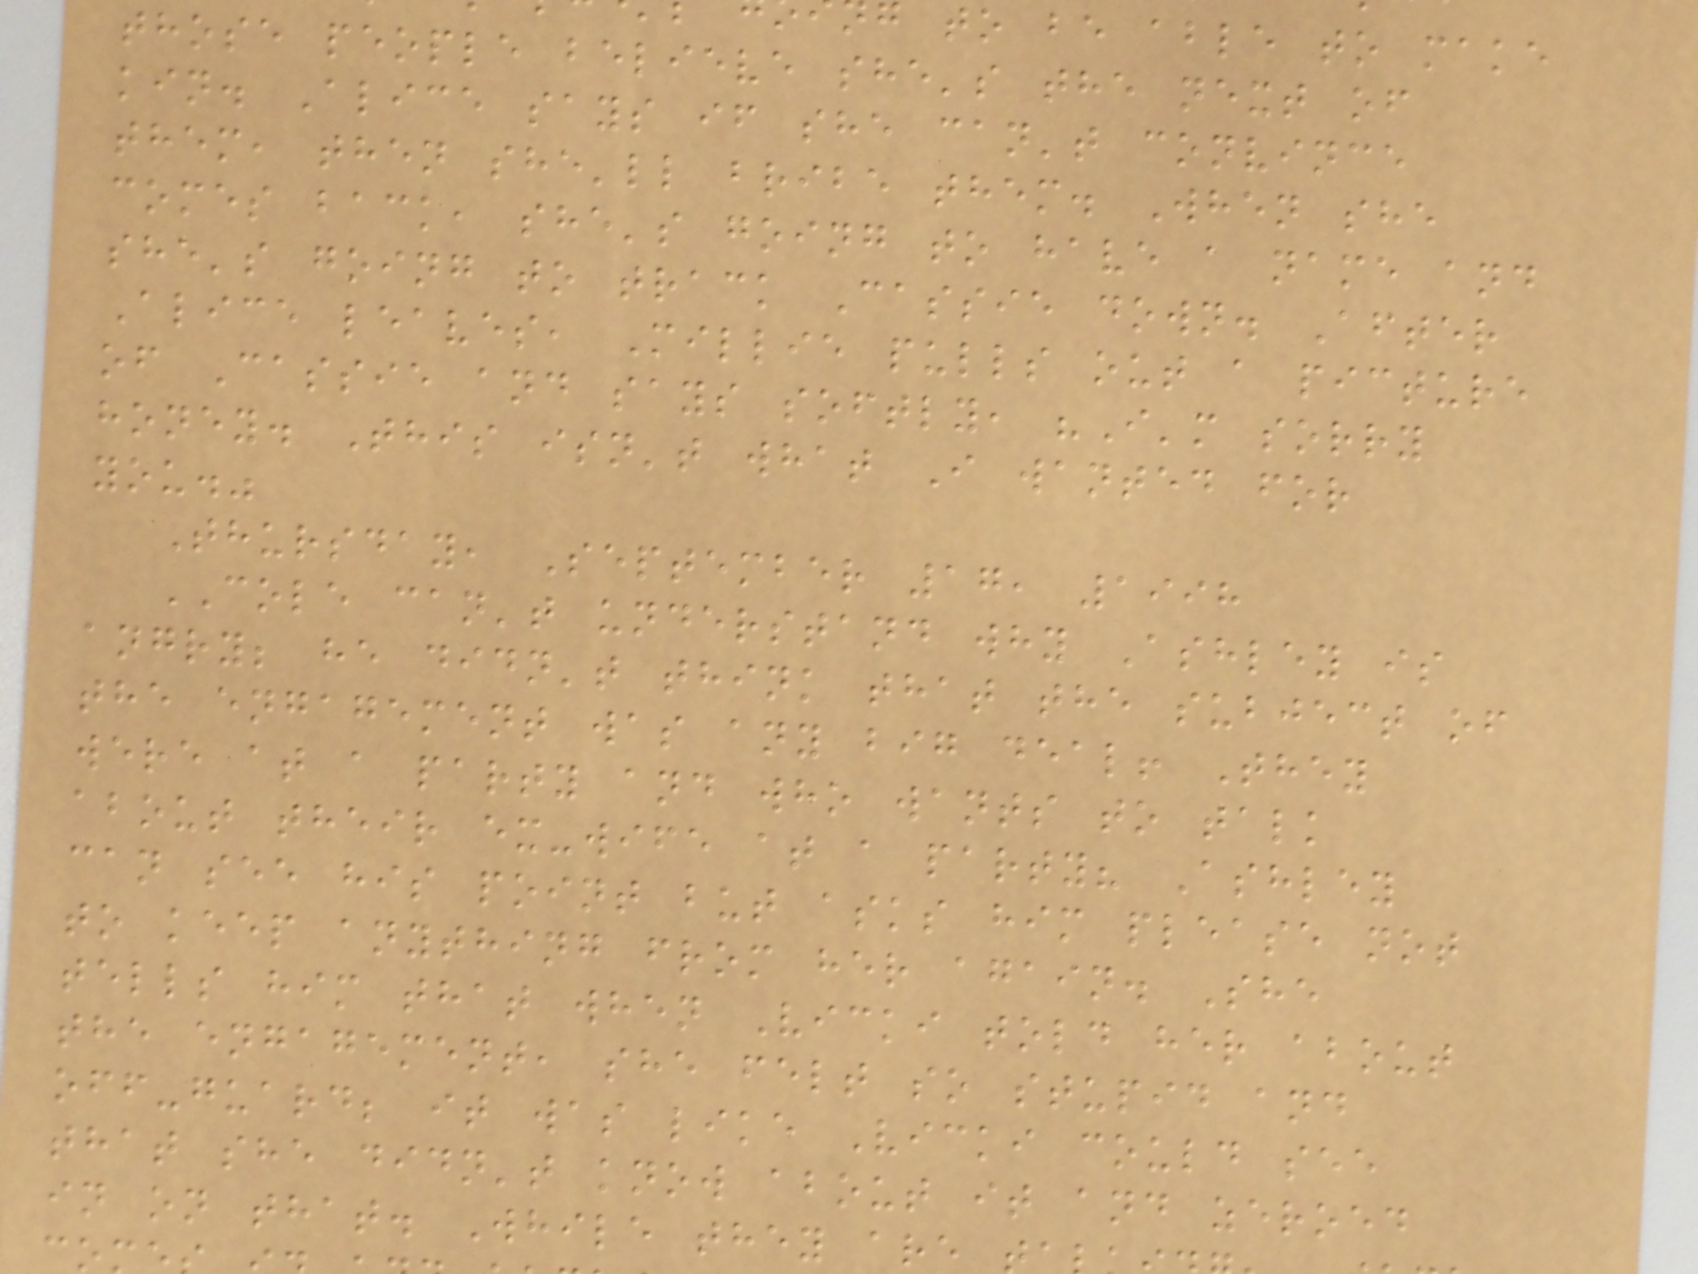g to be able to make
those people believe she's the next of
kin. Alice says if she can't convince
them, then she'll bribe them. When she
comes back, she's going to have a name and
she's going to track Cassie down. After
Alice leaves, Millie pulls out a picture
of Cassie and says softly, "I'm sorry
honey. This isn't what I wanted for
you."
Thursday, September 17, 1998
COLE can't understand why Ashley is
angry; he didn't think that the subject of
the engagement was any big deal! They
were at a party and who wants to talk
about their ex-wife at a party? Ashley
can see his point but asks him please not
to keep anything from her again. She
tells him that when Vicki told her about
the engagement, she felt so stupid and
off-guard; it was like Vicki could see
that she didn't know about it and zeroed
in on that. While they are
